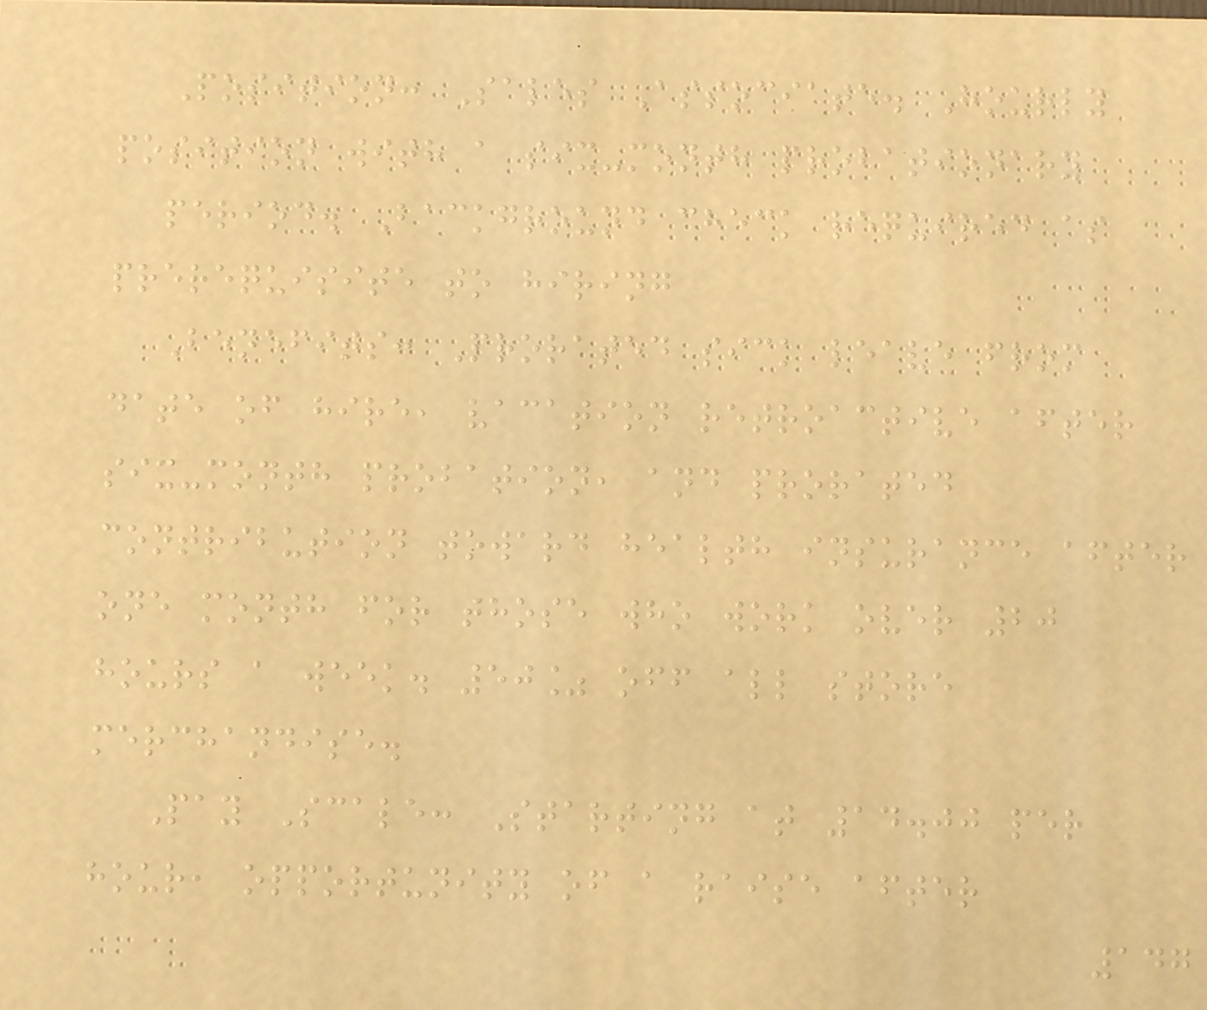Position: Sales Associate. Hourly
position with a six-month probationary
period. Background check required as
prerequisite to hiring
Benefits: Prorated sick leave from
date of hire, vacation retroactive after
six-month probation, and prorated
contribution toward health insurance after
one month for those who work over 20
hours a week. 50% off all store
merchandise.
Pay Scale: Starting at 14.00 per
hour, opportunity of a raise after
147
